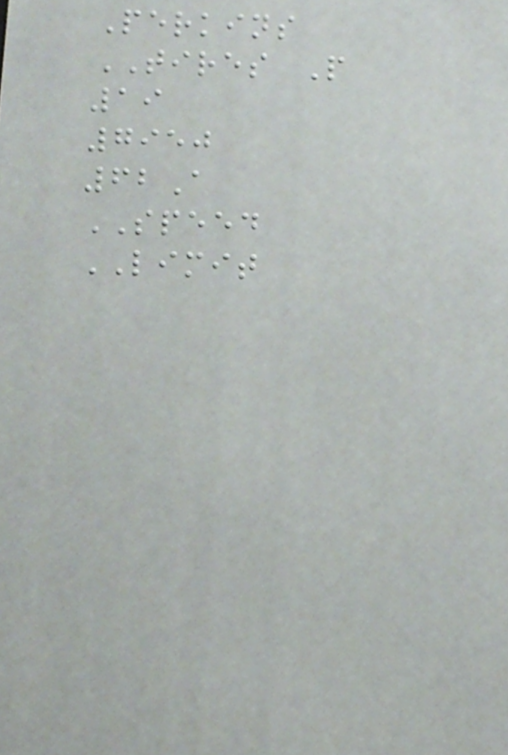Perkins
TIRES P
19
7950
62A
SPEED
LIMIT
